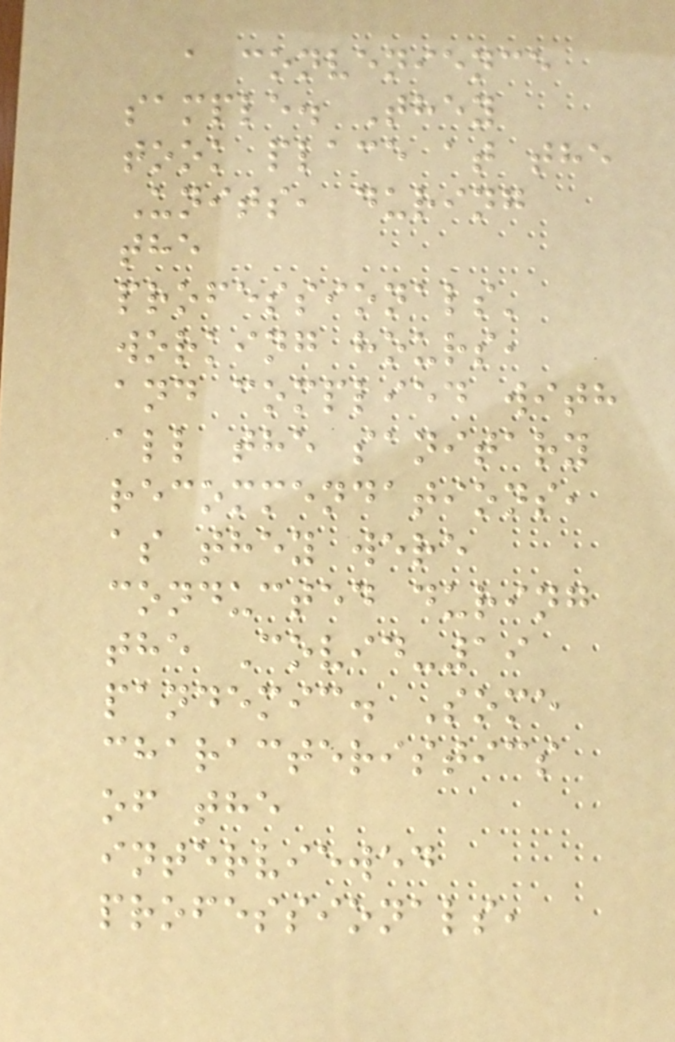a convenience
sample. They
took place at the
Units, during
the
professionals'
working hours,
and complied with
all the sanitary
recommendations,
as they were
conducted during
the Covid-19
pandemic. Some
characteristics
of the
interviewed
professionals,
